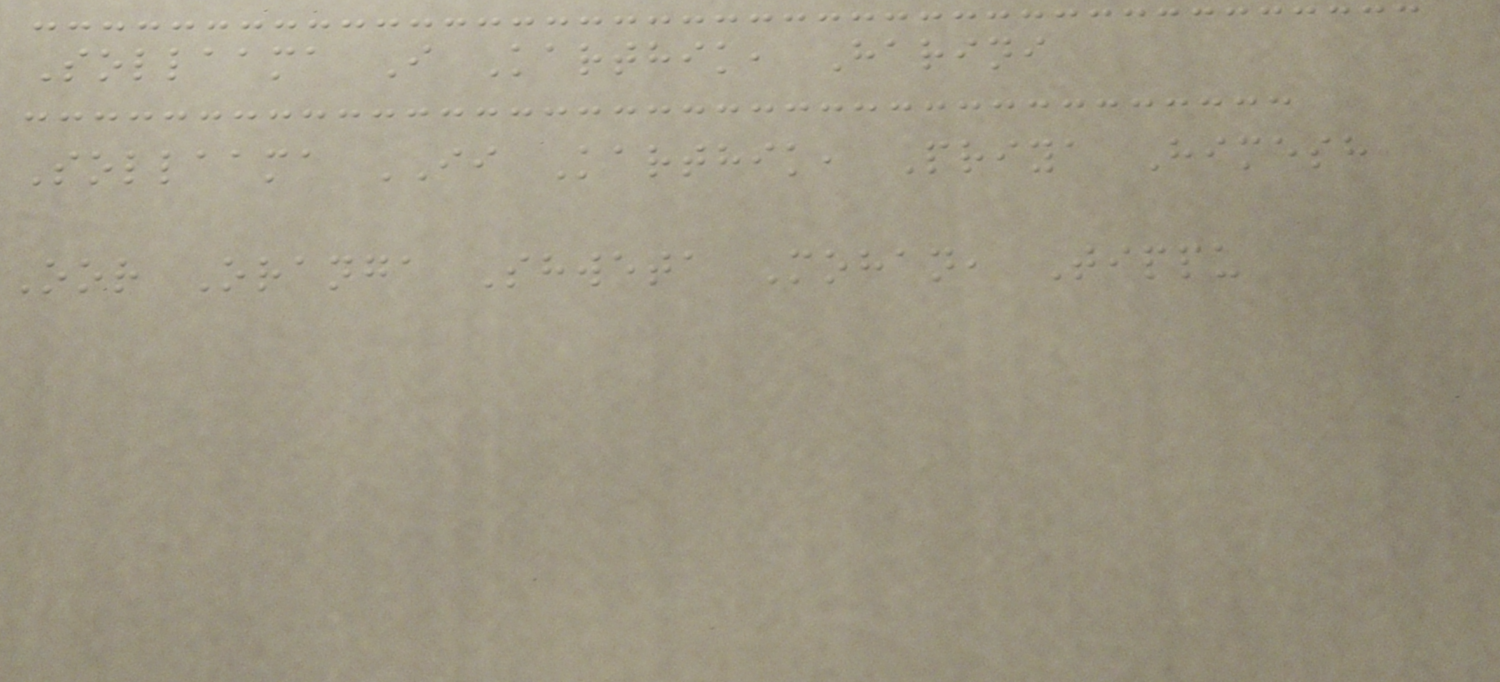Sollaama I Karthik, Harini
Sollaama II Karthik, Priya Himesh
Oor Oranga Shweta Mohan, Tippu
